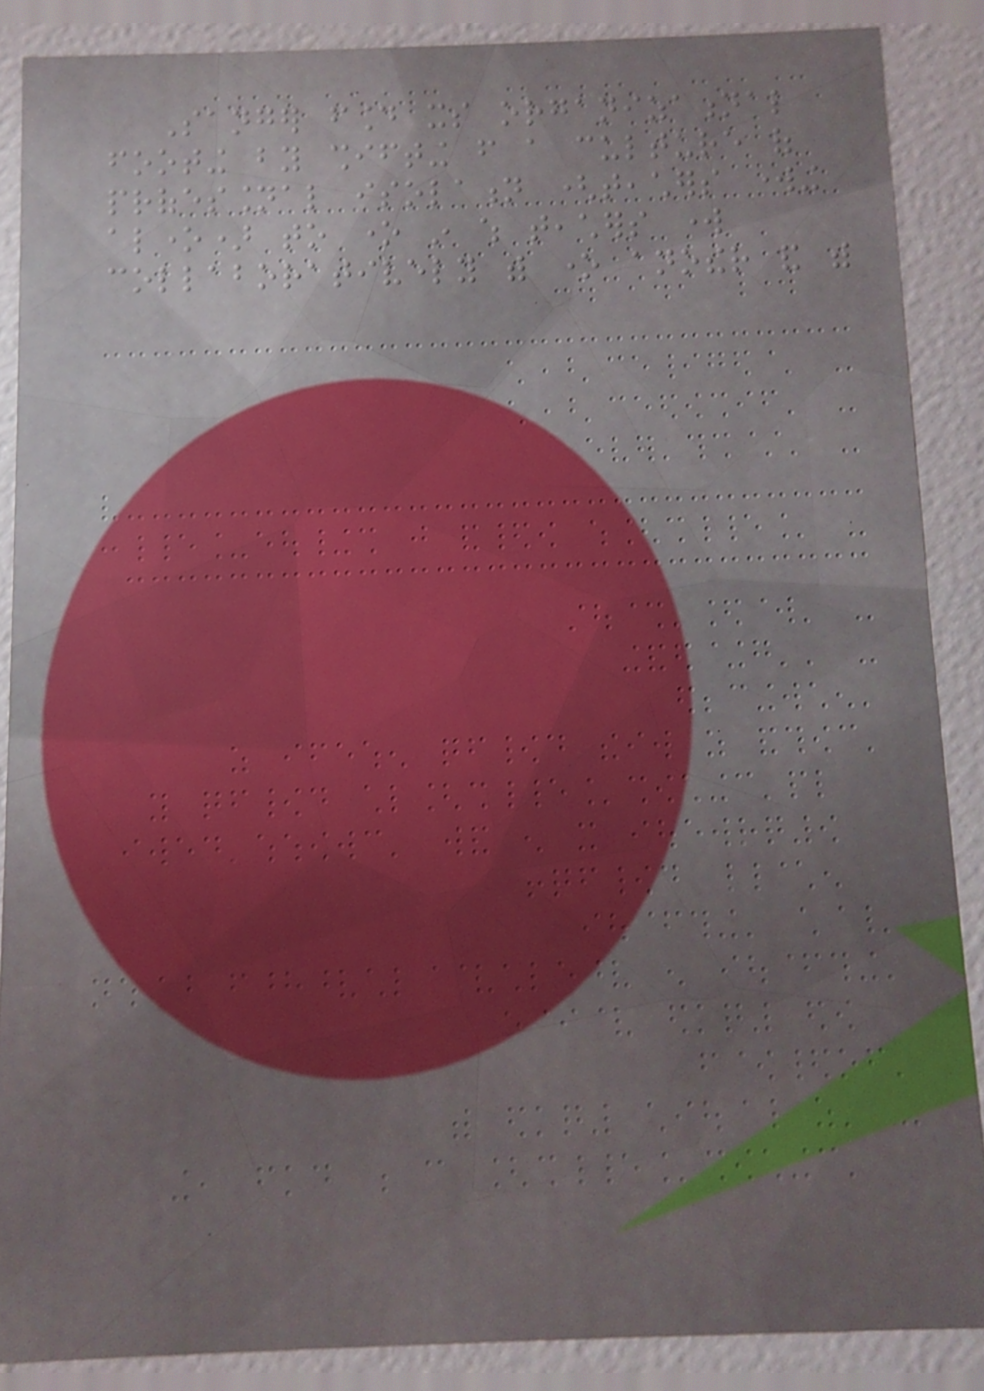Sanger found its organizational
footing by shifting from a culture of
professional isolation (teachers working
alone) to one in which teachers work
collaboratively with one another and with
